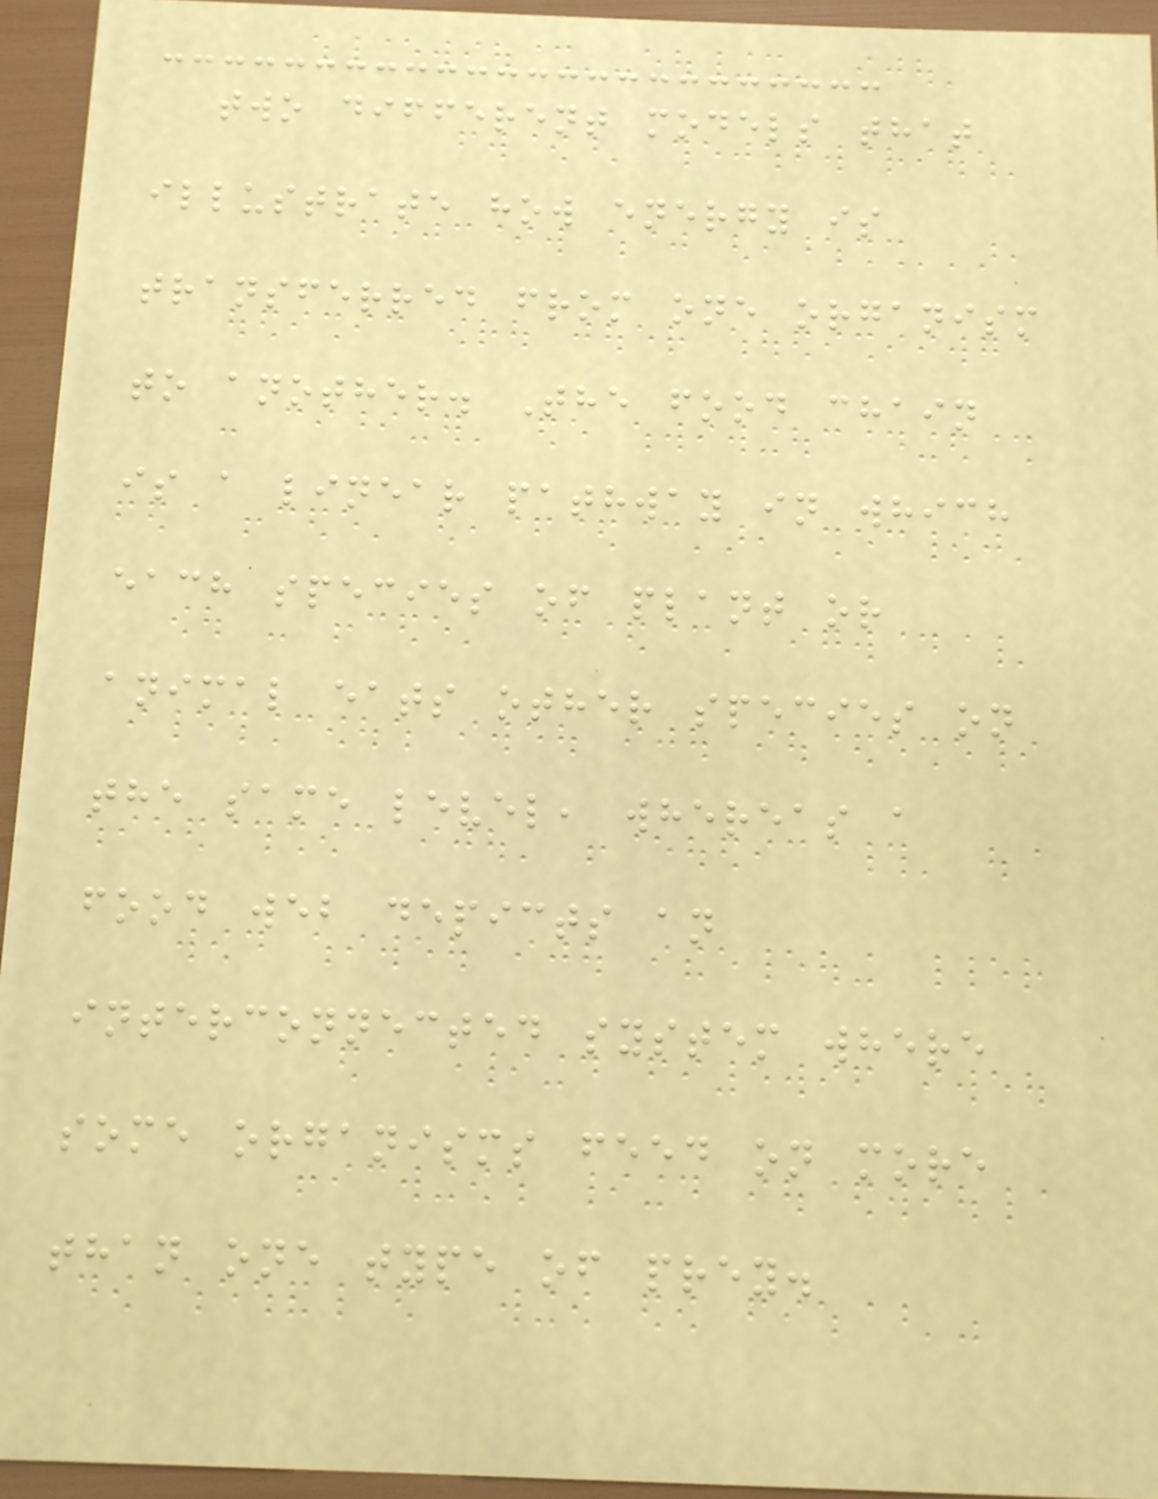two different models that
illustrate how energy is
transferred from one organism
to another. The food chain
is a linear pathway in which
each species of plant or
animal eats other species on
the same level, whereas a
food web depicts an
interconnected system where
some organisms feed on more
than one type of prey.
